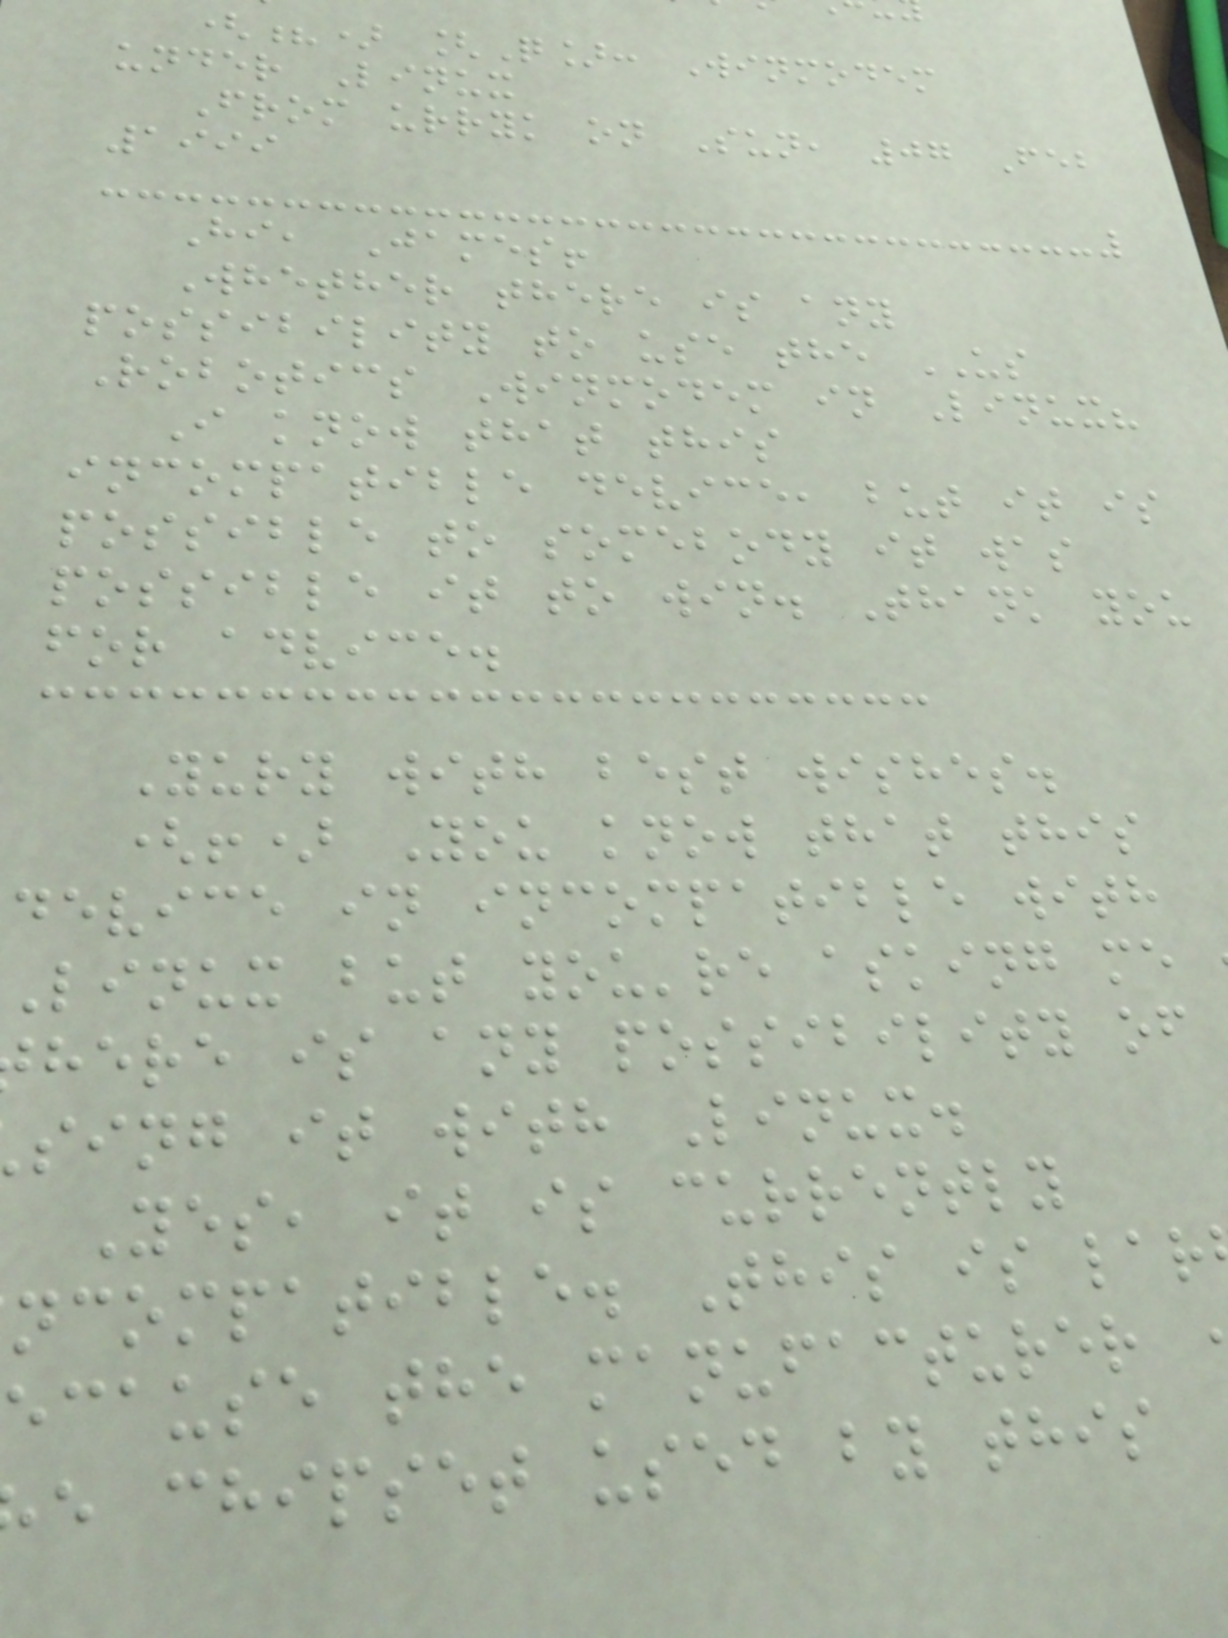(?) [Q]: Winmodem
under Linux
From urryk on Sun, 07 Feb
1999
Hi, James!
Whether there is any
possibility to use the US
Robotics Winmodem in Linux?
I know that this
incompatible device, but it is
possible to somebody it was
possible it to win. Thank you
for advice.
Yury with best wishes.
(!) You know that this
device in incompatible with
linux but you're asking me
here is any possibility of
sing it with Linux.
Yes, it is currently
ncompatible. This is lar
ecause the manufacturer
e chipset used by this
